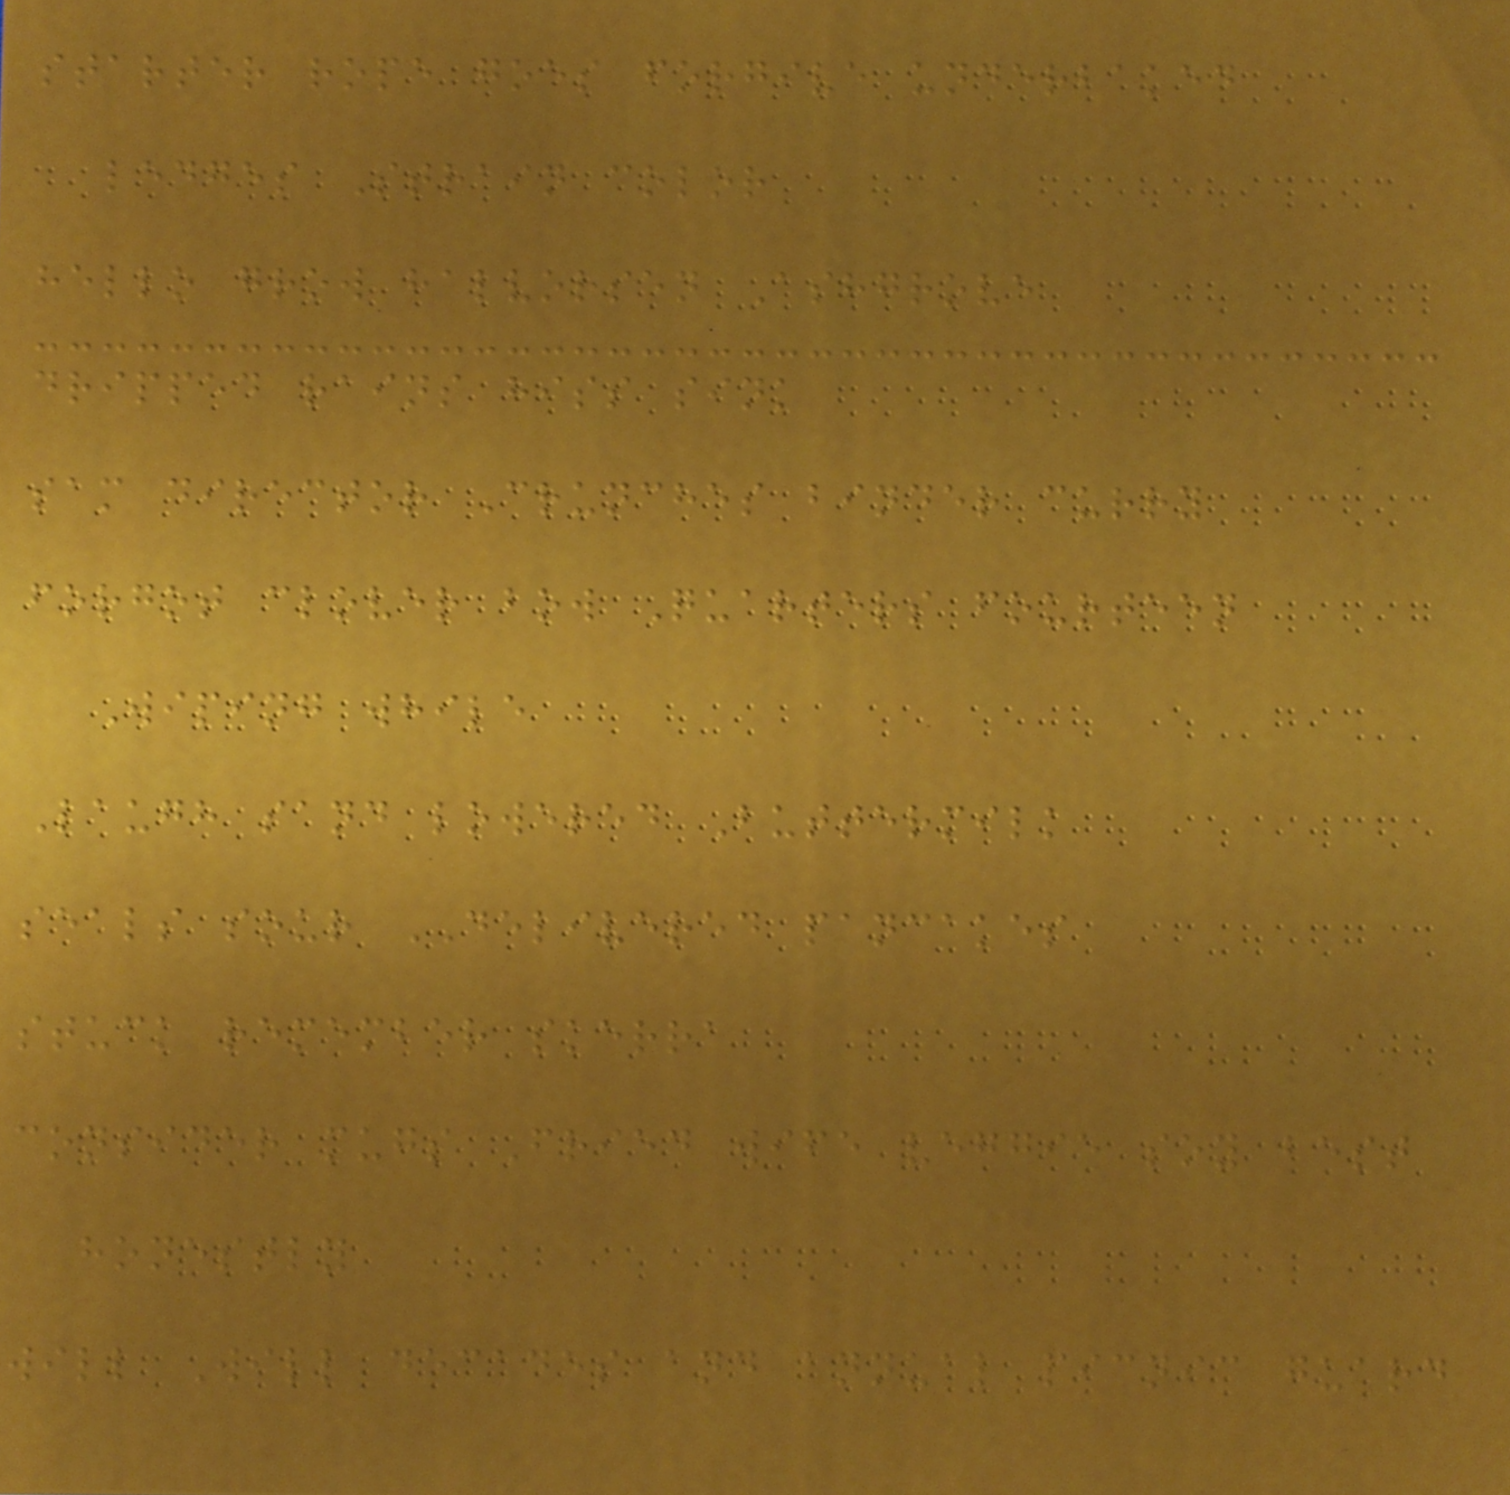starter rope goes forgive underbaked
ledges Strain color
hello grow halvorsen Ashgrove
dripped rains hiss sink
sam director Crunches binder curry
forgot clover bow Quarters fourteen
Wiping while
Laugh sand lowered Buttermilk
seals sour DELIVERED pancakes
stuck remember skerra
consider mugs Fried wife veggie soy best
honestly
will Will decades and annual picnic guard
